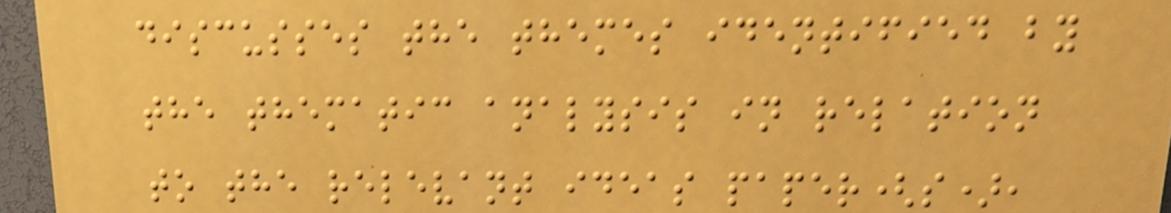discusses the themes identified by
the thematic analysis in relation
to the relevant ideas paper(s),
